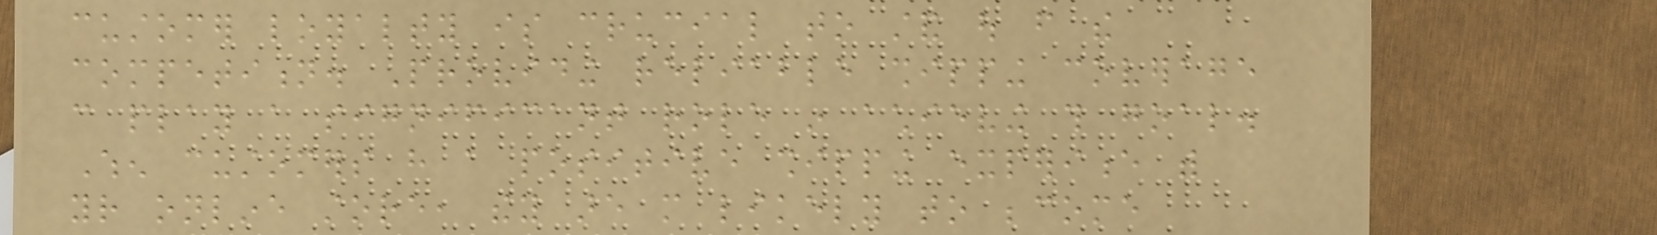customer loyalty is crucial to stand out from the
competition. Providing reliable shipping coverage
can play a significant role in achieving this goal.
When customers have a positive shipping experience with
your online store, they are more likely to become
